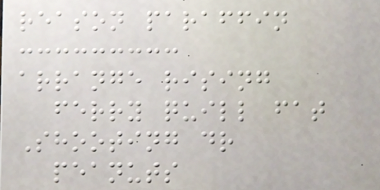reason paraffin
arrange rising
ferry quill fat
Shooting dr
peanuts
